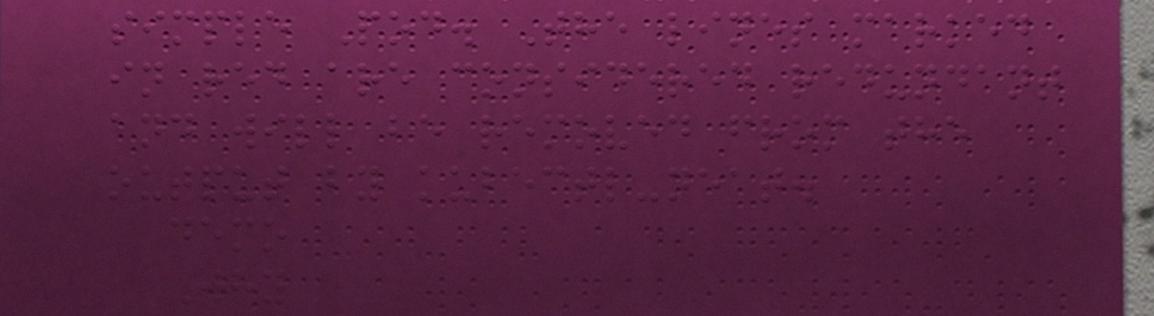simple Pod. The lines marked
in red are considered redundant
and will be removed from the
output by kubectl-neat.
demo
Why
